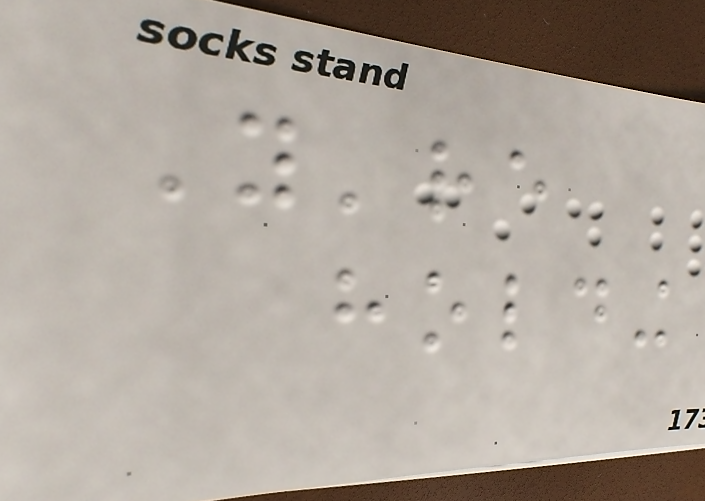You're
holding
